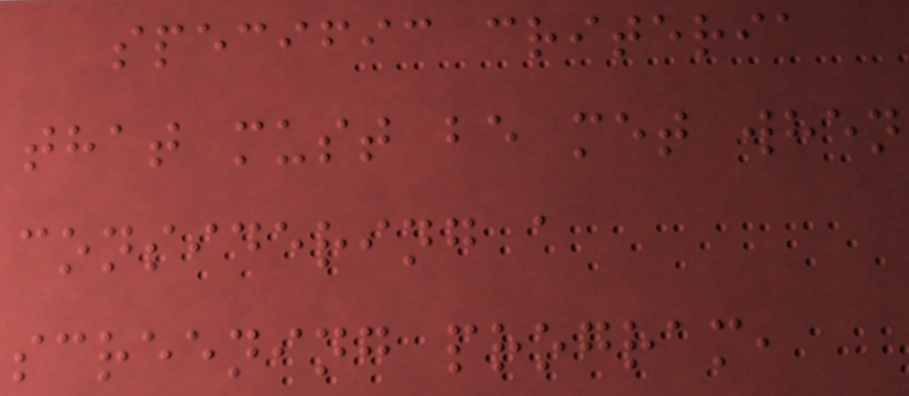specific criteria
that must be met when
considering a
screening program,
